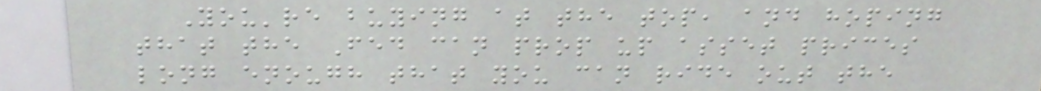You're buying at the top, and hoping
that the Fed can prop up asset prices
long enough that you can ride out the
